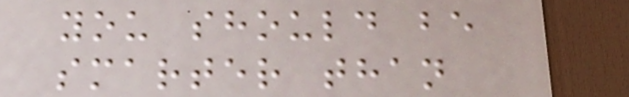you should be
smarter than
